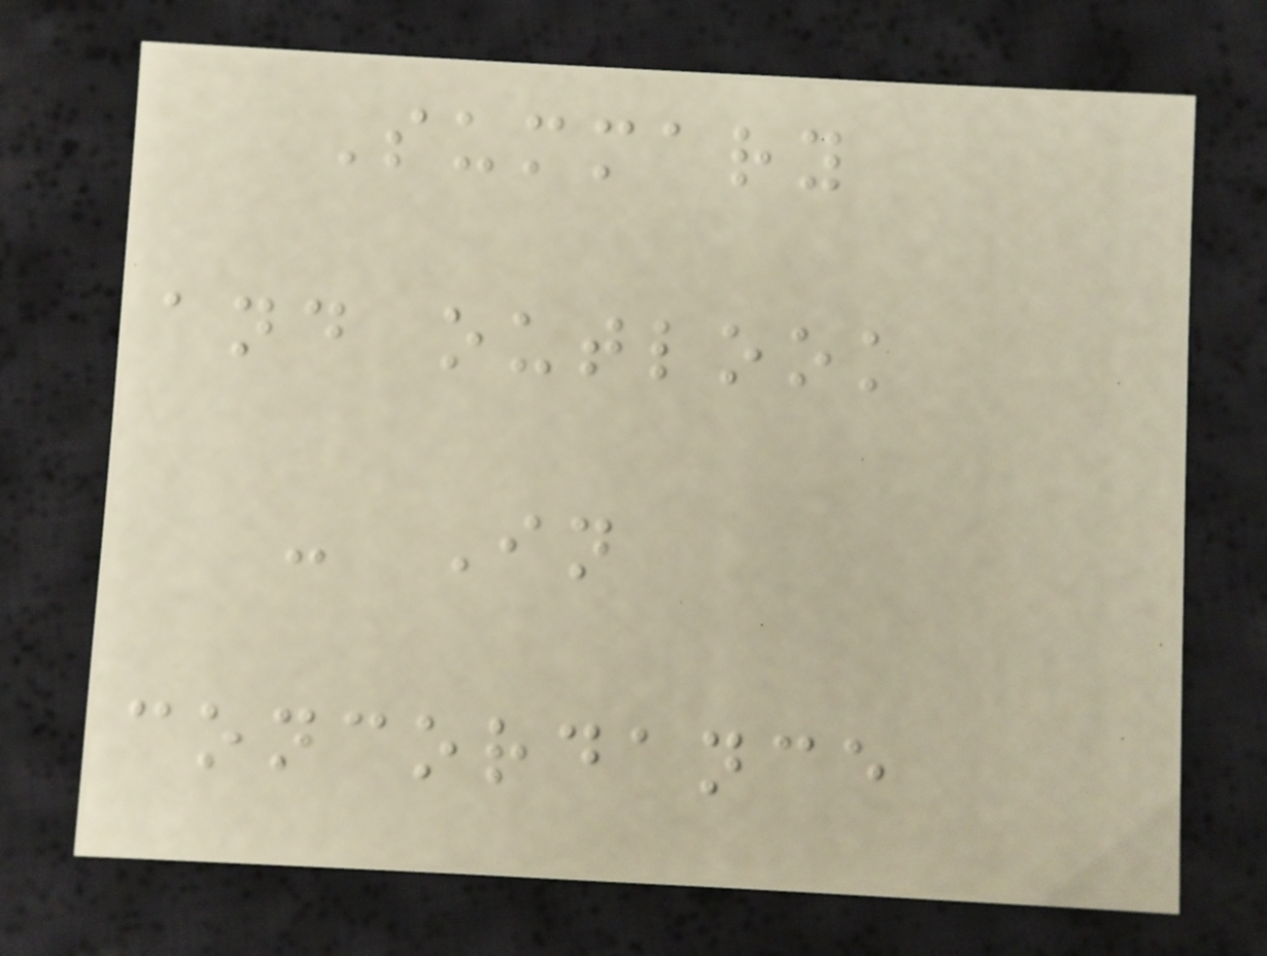Summary
and outlook
- In
concordance
